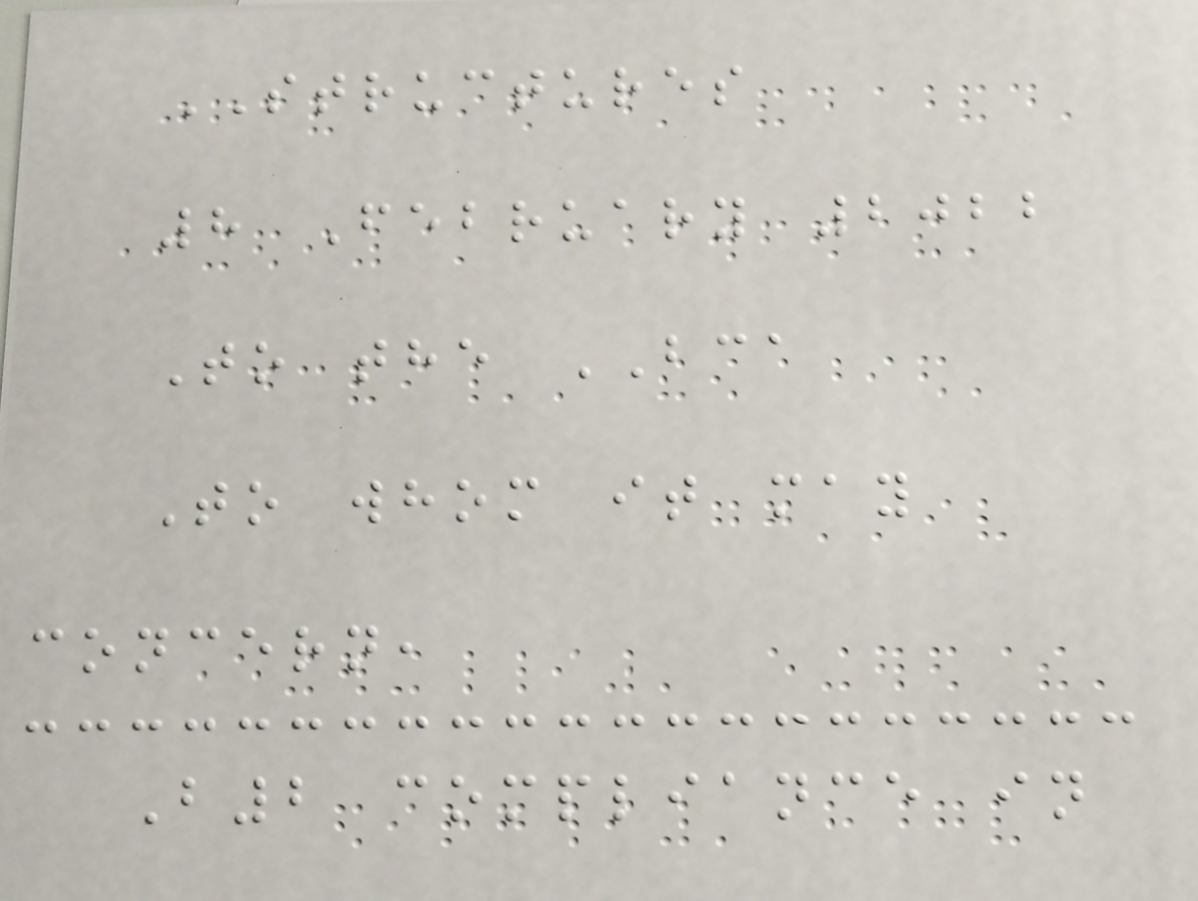STRUCTURES
8 February 2022
To the BCA
To whom it may
concern,
B2 compliance in
